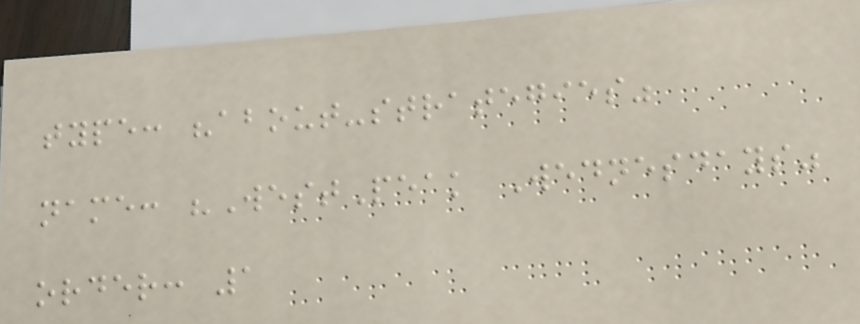type: "about-strategies"
name: "WestPeak Wednesdays"
order: 1
